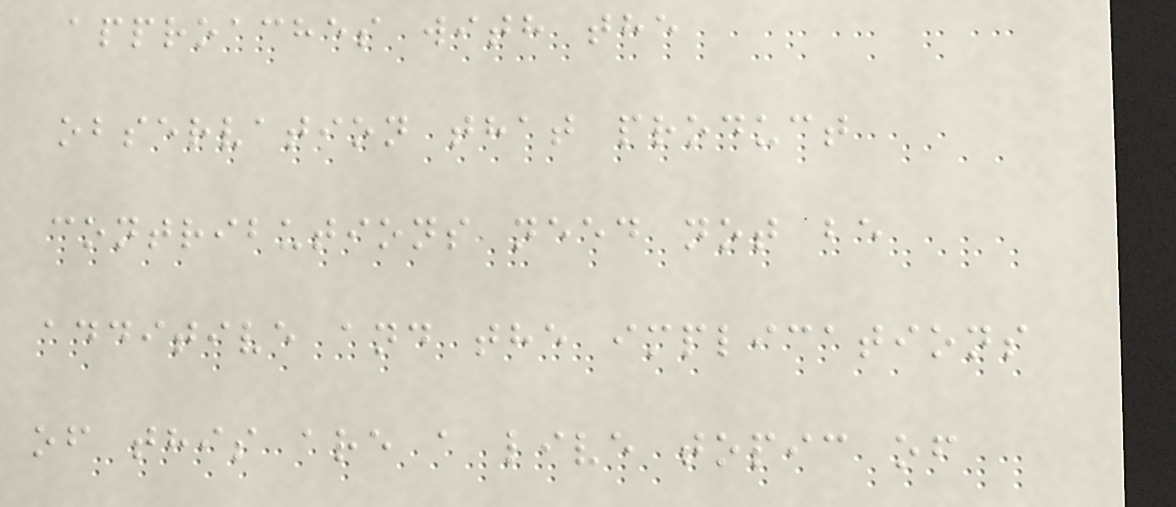approaches with the
observation that product
contributions need not be
additive and the implications
of this are a live topic of
